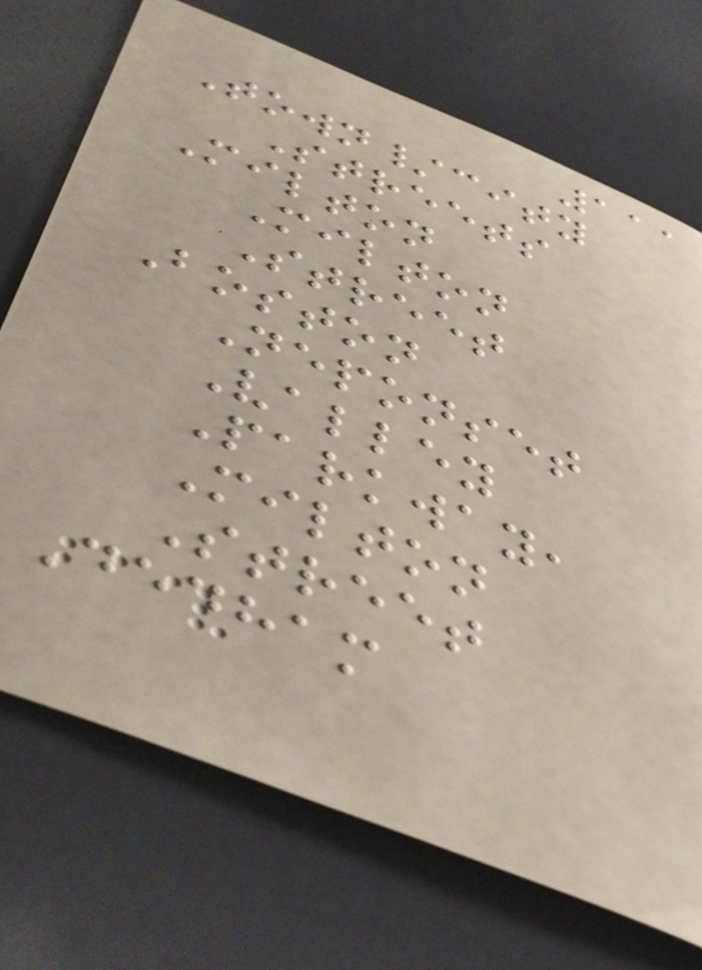111
Town/city
Streets
Milton
Milton
Street
Boston
Neponset
Valley
Parkway,
Milton
Street
Dedham
